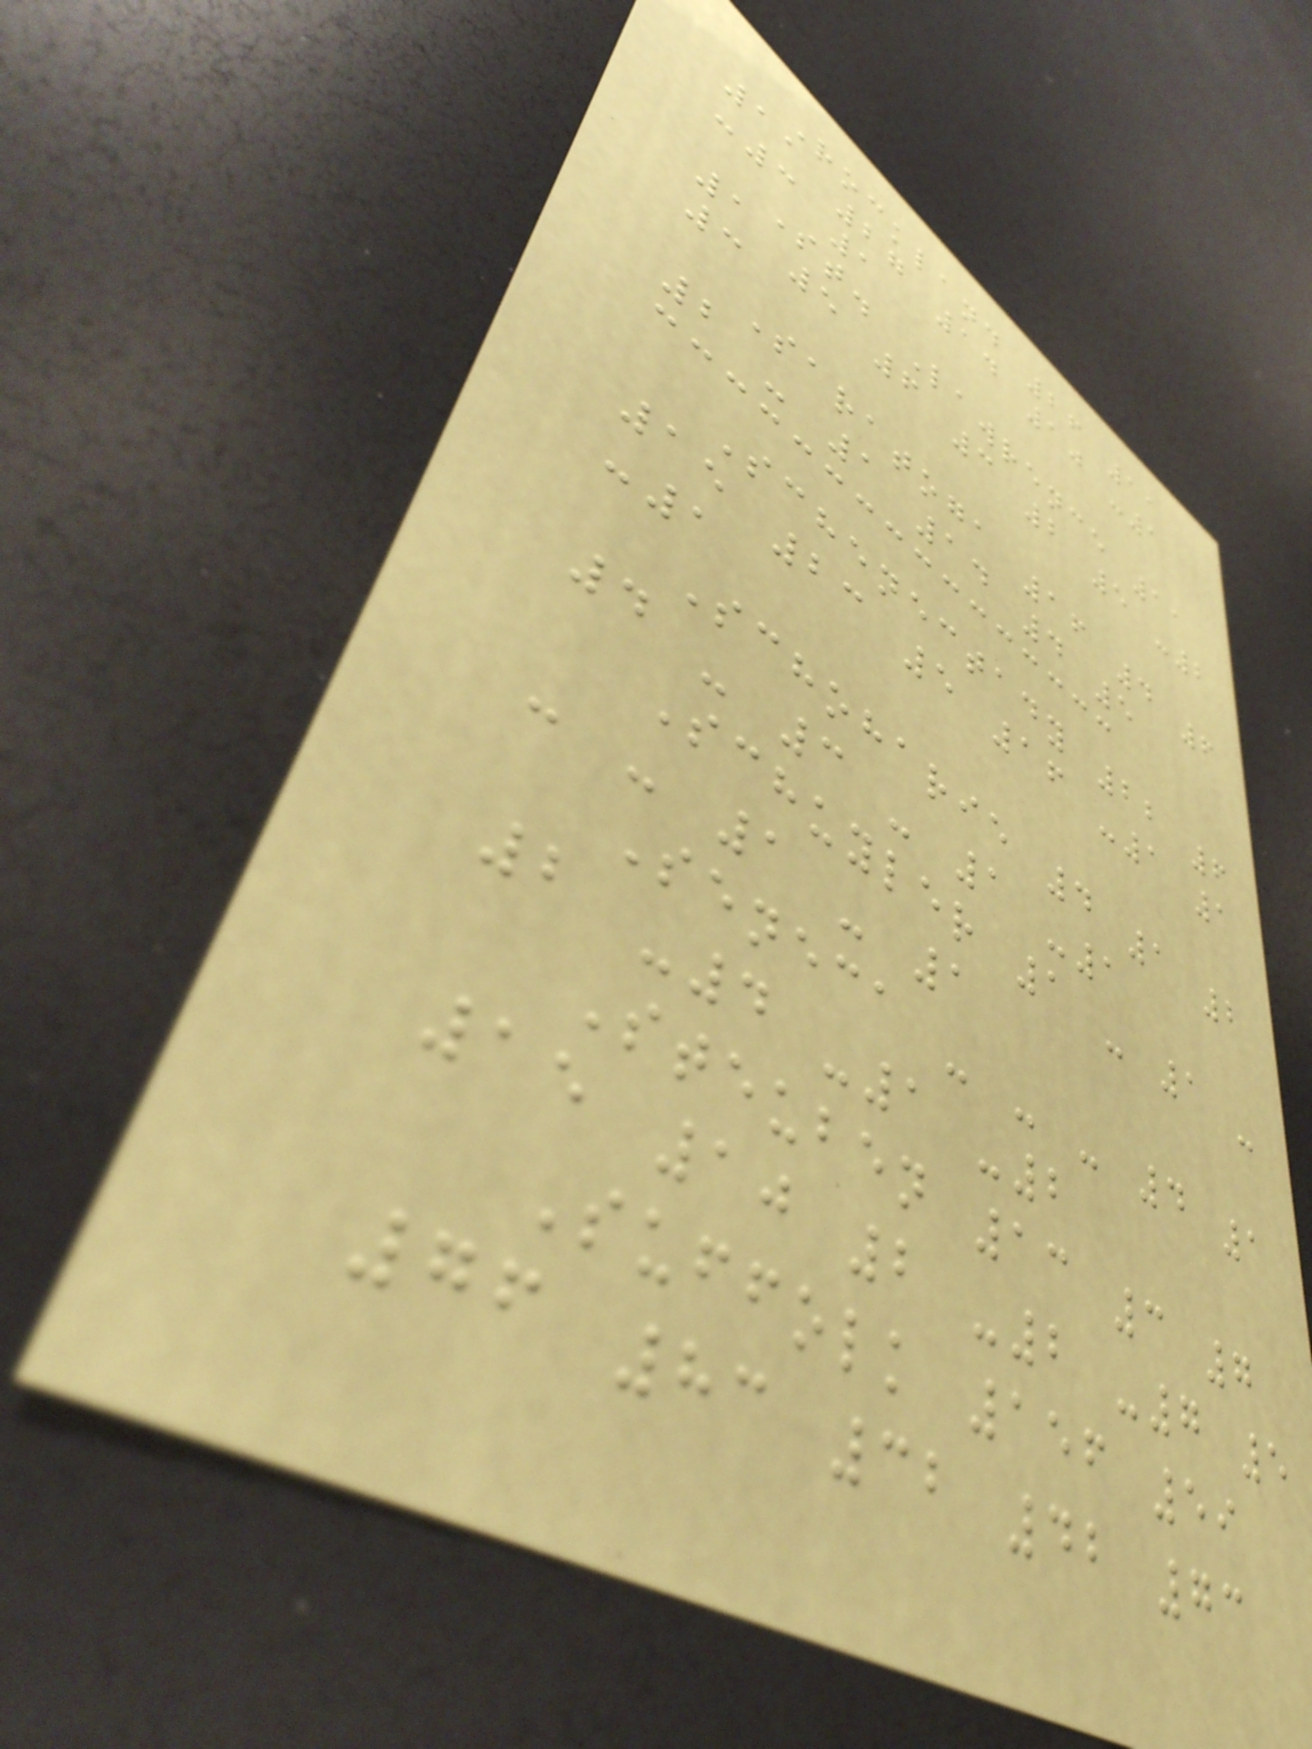Rockland 26 11
11 27 14 10 -1
-3 1
St. Lawrence 11
1 5 6 3 2 5 -2
3
Saratoga 16 4 6
2 - 1 14 4 5
Schenectady 22 6
15 23 5 16 -1 1
-1
Schoharie 4 1 2
4 - 3 - 1 -1
Schuyler 1 - 1 -
- - 1 - 1
Seneca - - - 4 1
2 -4 -1 -2
Steuben 13 3 7
15 10 2 -2 -7 5
Suffolk 156 59
76 83 32 42 73
